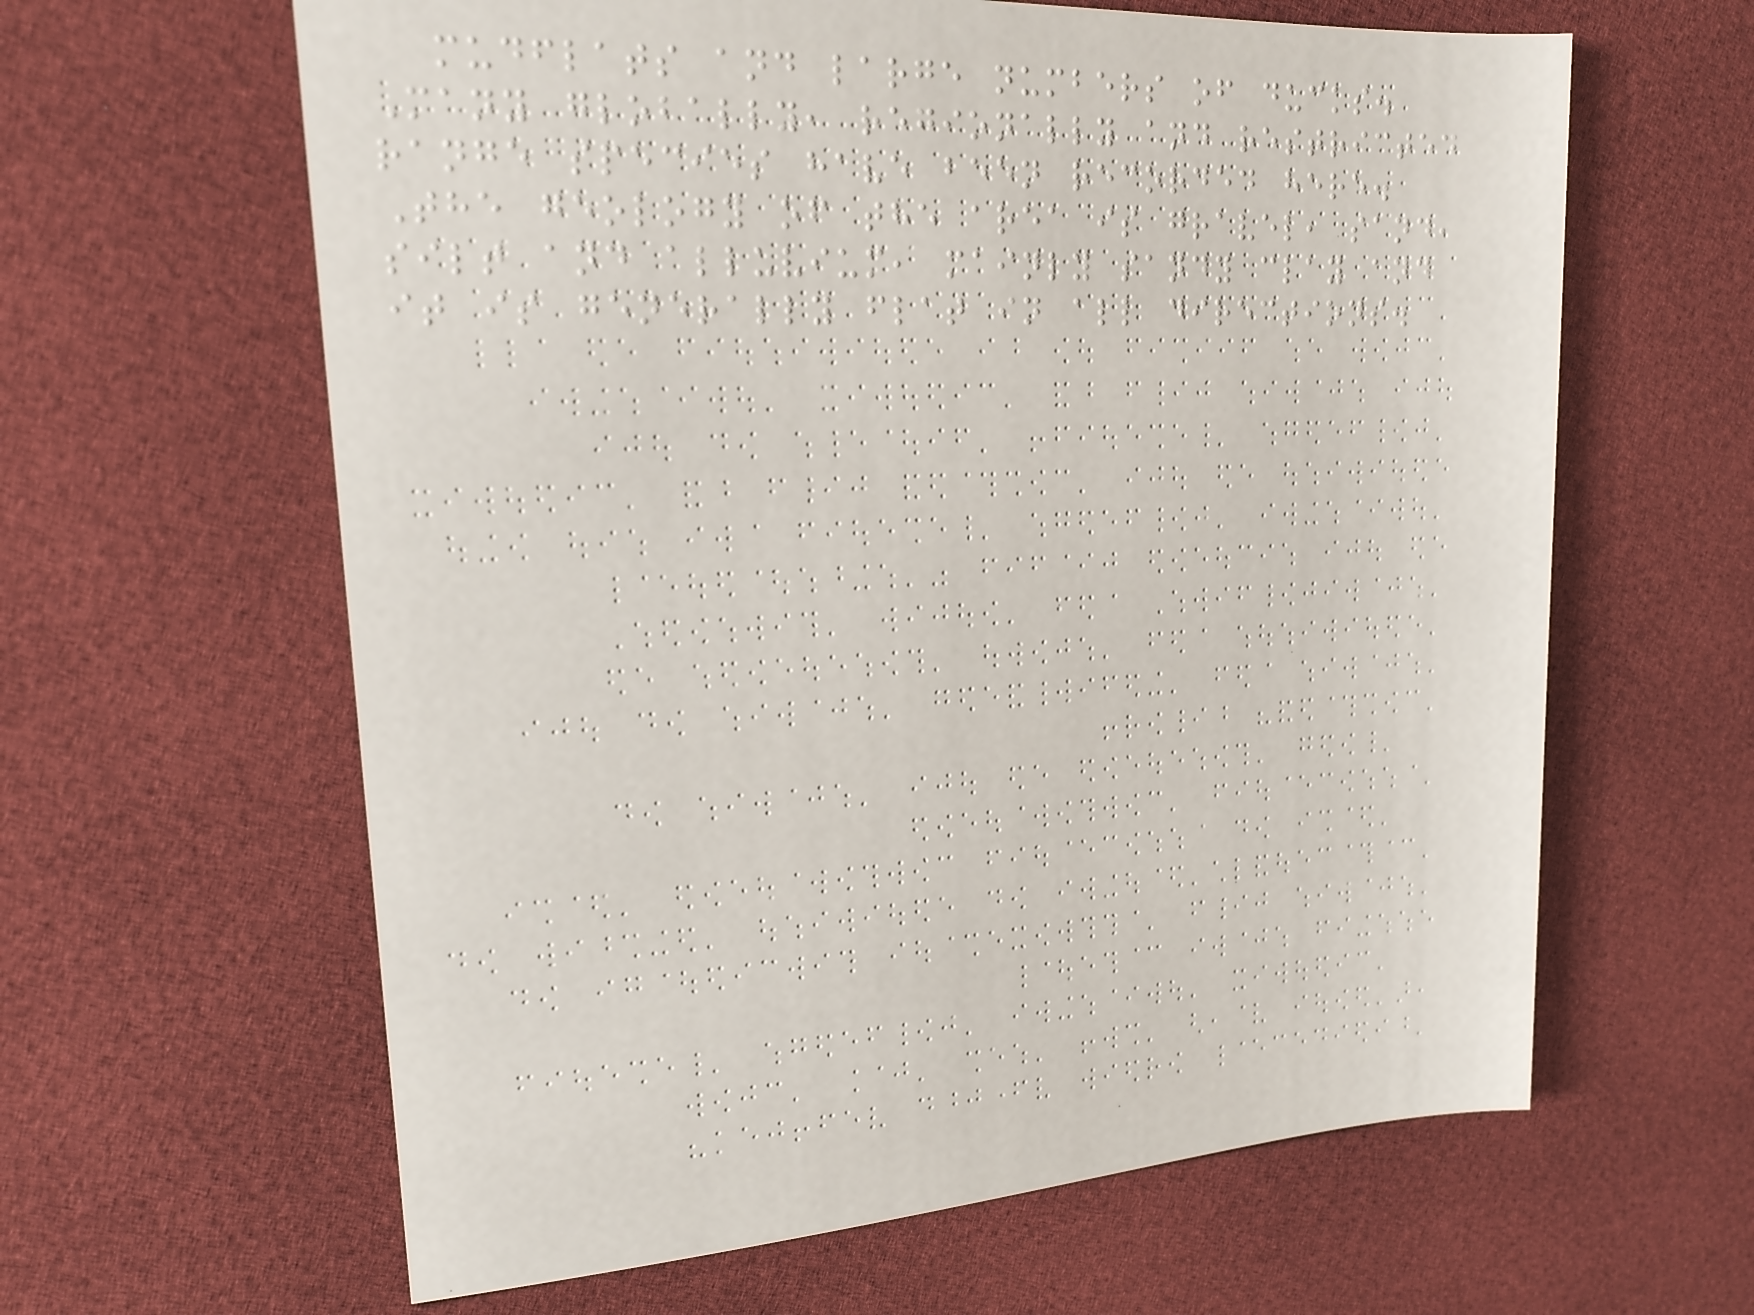mudflats and large numbers of ducks.
Many globally, regionally and restricted
range species have been recorded here.
The geology of the area is gravel, sand,
silt and alluvium, mainly sandy clay and
it is generally flat in all directions.
